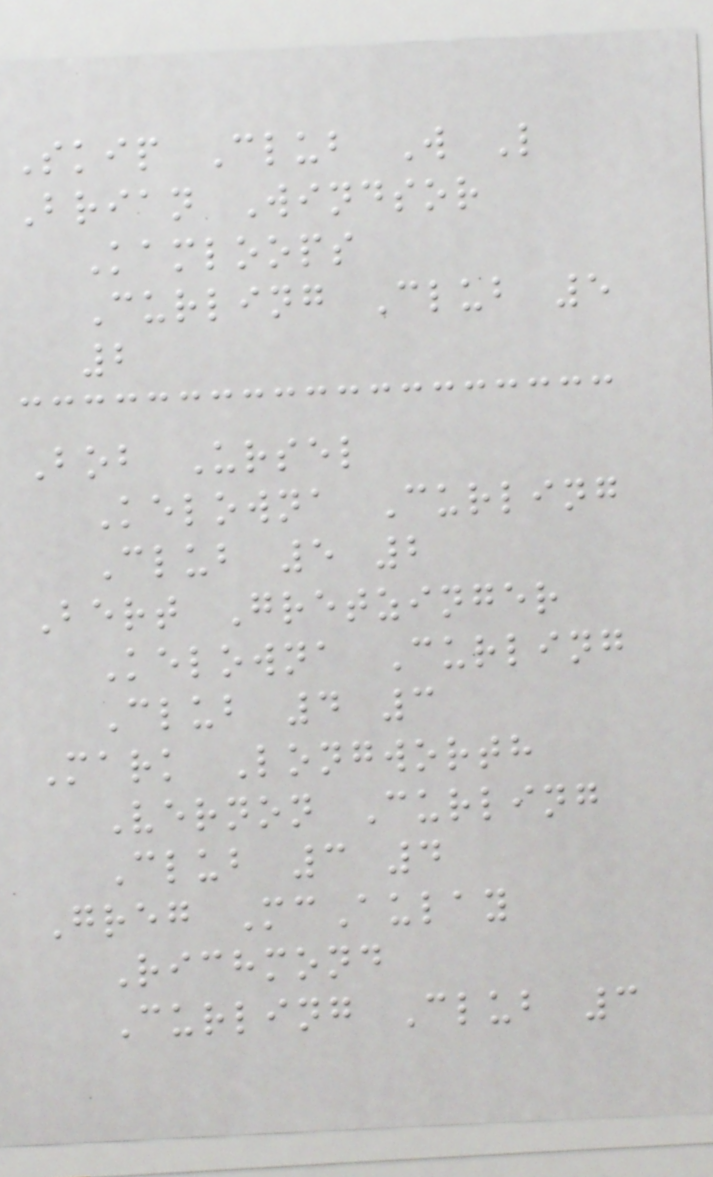Skip Club W L
Brian Windsor
Kamloops
Curling Club 5
2
Bob Ursel
Kelowna Curling
Club 5 2
Bert Gretzinger
Kelowna Curling
Club 4 3
Mark Longworth
Vernon Curling
Club 3 4
Greg McAulay
Richmond
Curling Club 3
